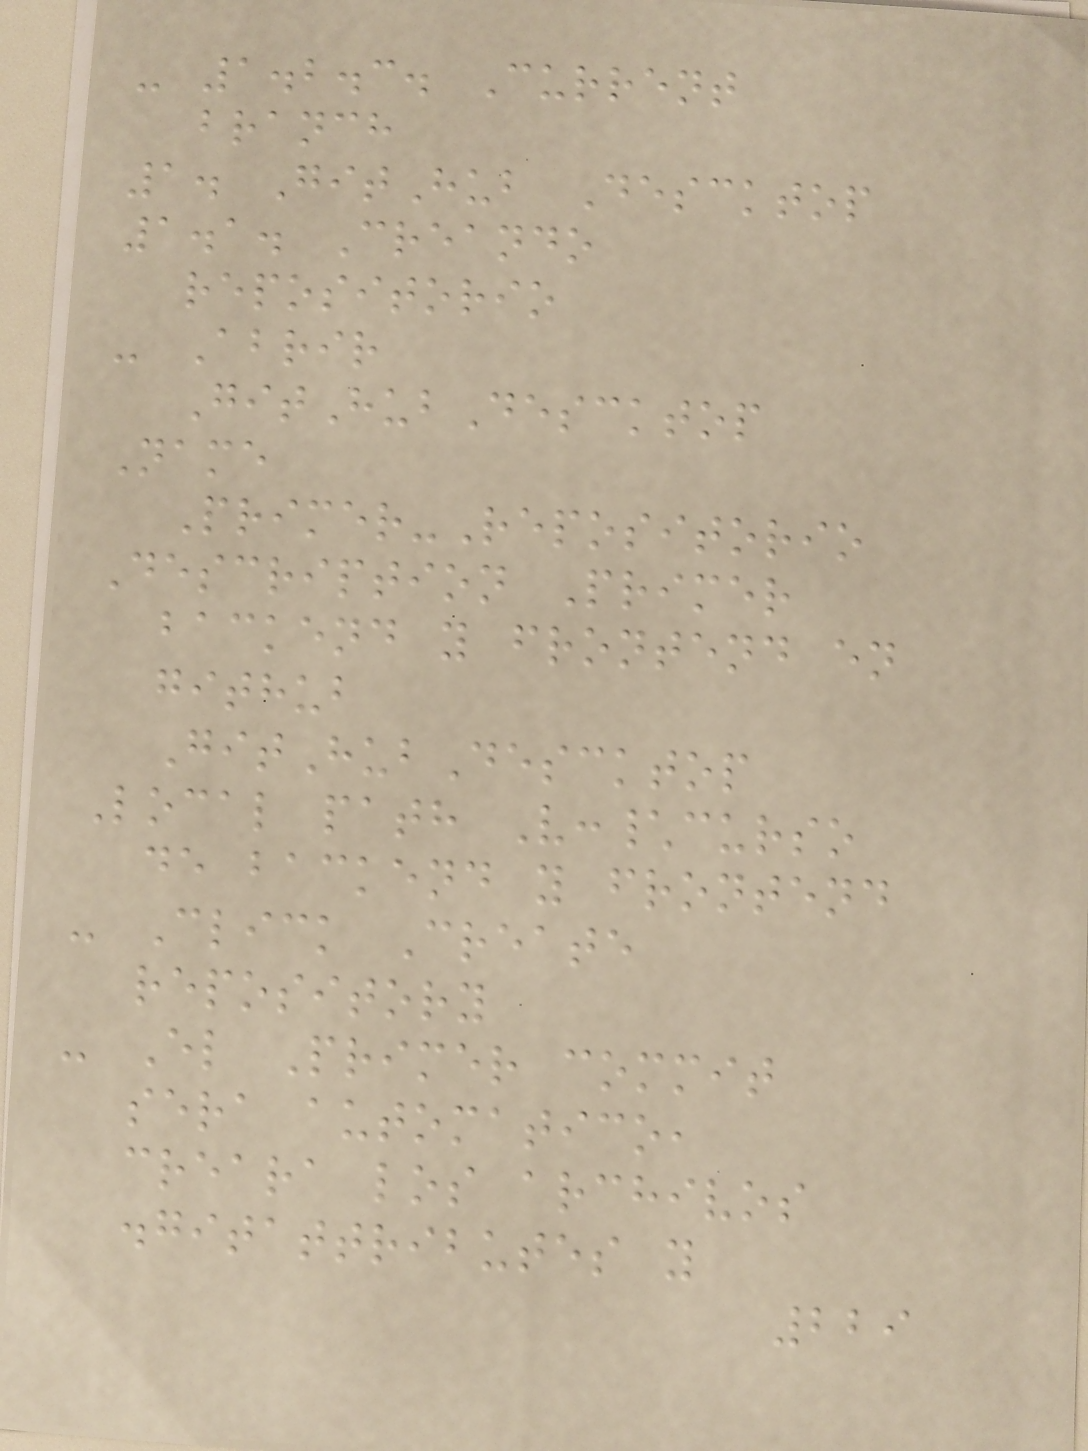- 1.2.3. Current
branch
1. GitHub Descktop
1.1. Creando
repositorio
- Abrir
GitHubDescktop
Name
Primer-Repositorio
Description Primer
backend y frontend en
github
GitHubDescktop
Local path V:\curso
de backend y frontend
- Click Create
repository
- El Primer commit
sera automatico,
creara los archivos
.gitattributes y
229
